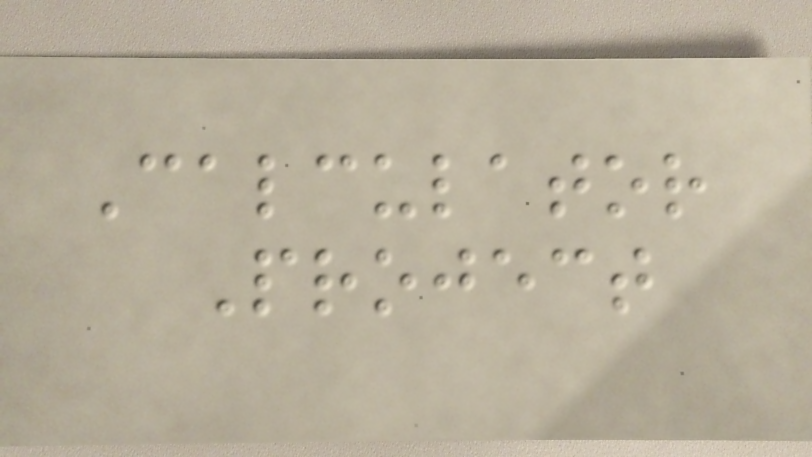Calculator
Project
